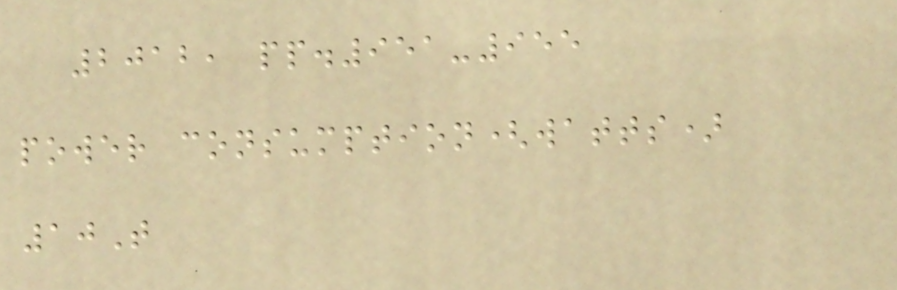2012, pp.951-955
power consumption(watts)
10T
